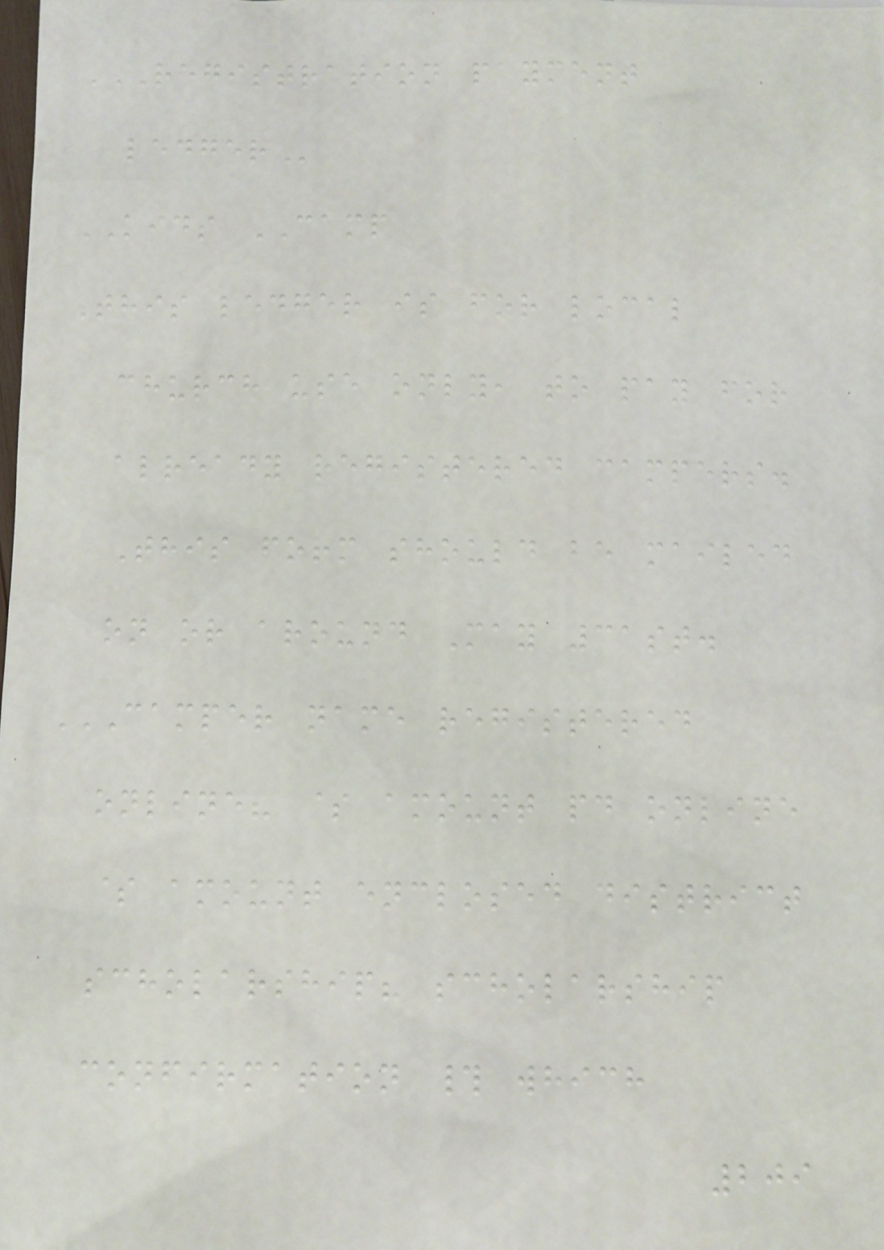REGISTRATION PAYMENT
LEDGER
KIDS CAMP
This ledger is for local
church use only, to pay for
already registered campers.
This form should be mailed
on or around May 31st.
CAMPER NAME REGISTERED
ONLINE? $ AMOUNT PD ONLINE
$ AMOUNT ENCLOSED DISTRICT
SCHOLARSHIP? SCHOLARSHIP
CONFIRMATION # WHICH
209
